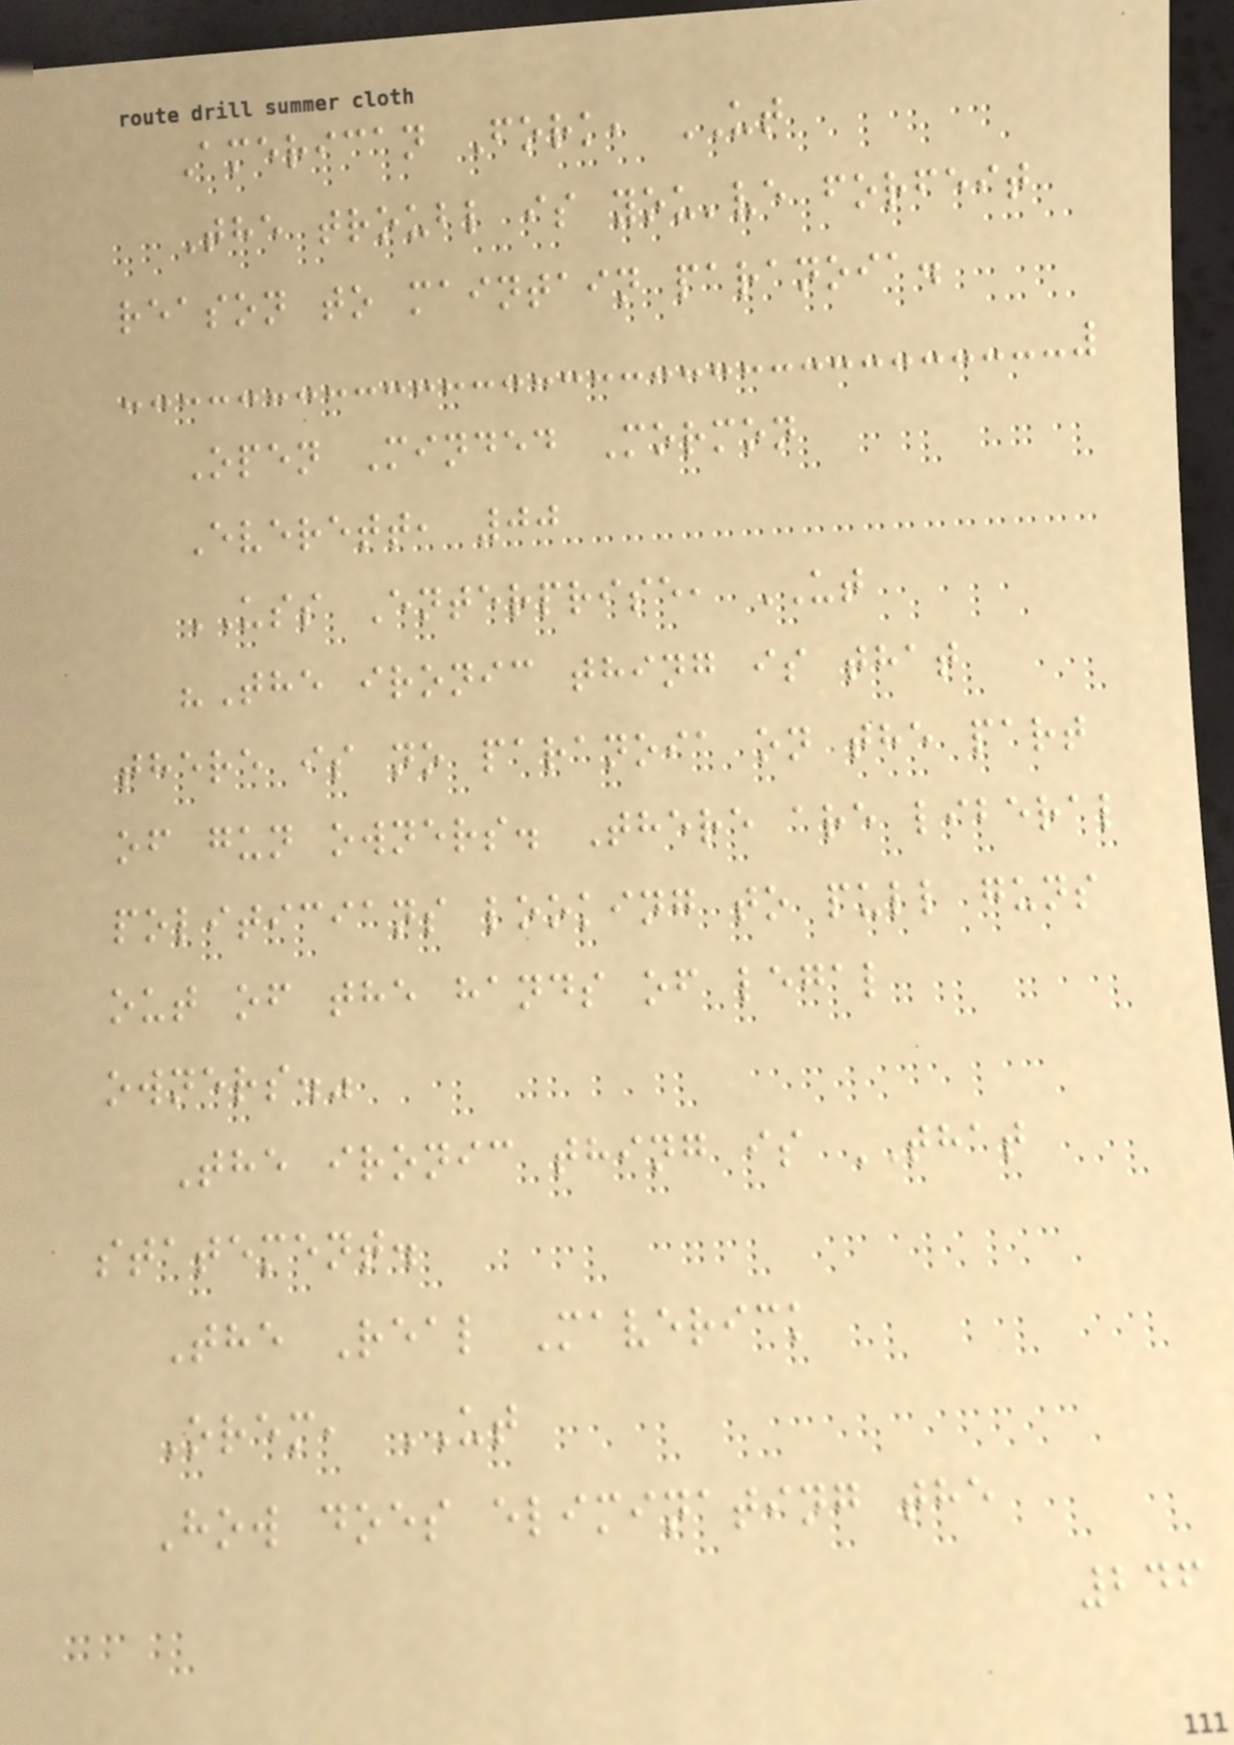American Fork, UT
The troubl is you've forfeit
reason to maintain paranoia.
Open Minded Mormon
Everett, 00
USS Enterprise, UT
"The ironic thing is that
there is no paranoia on the part
of gun owners. There are liberal
politicians looking to pull guns
out of the hands of legal
owners."
The ironic thing is THAT
statement.
The Real Maverick
Orem, UT
How does eliminating the
246
